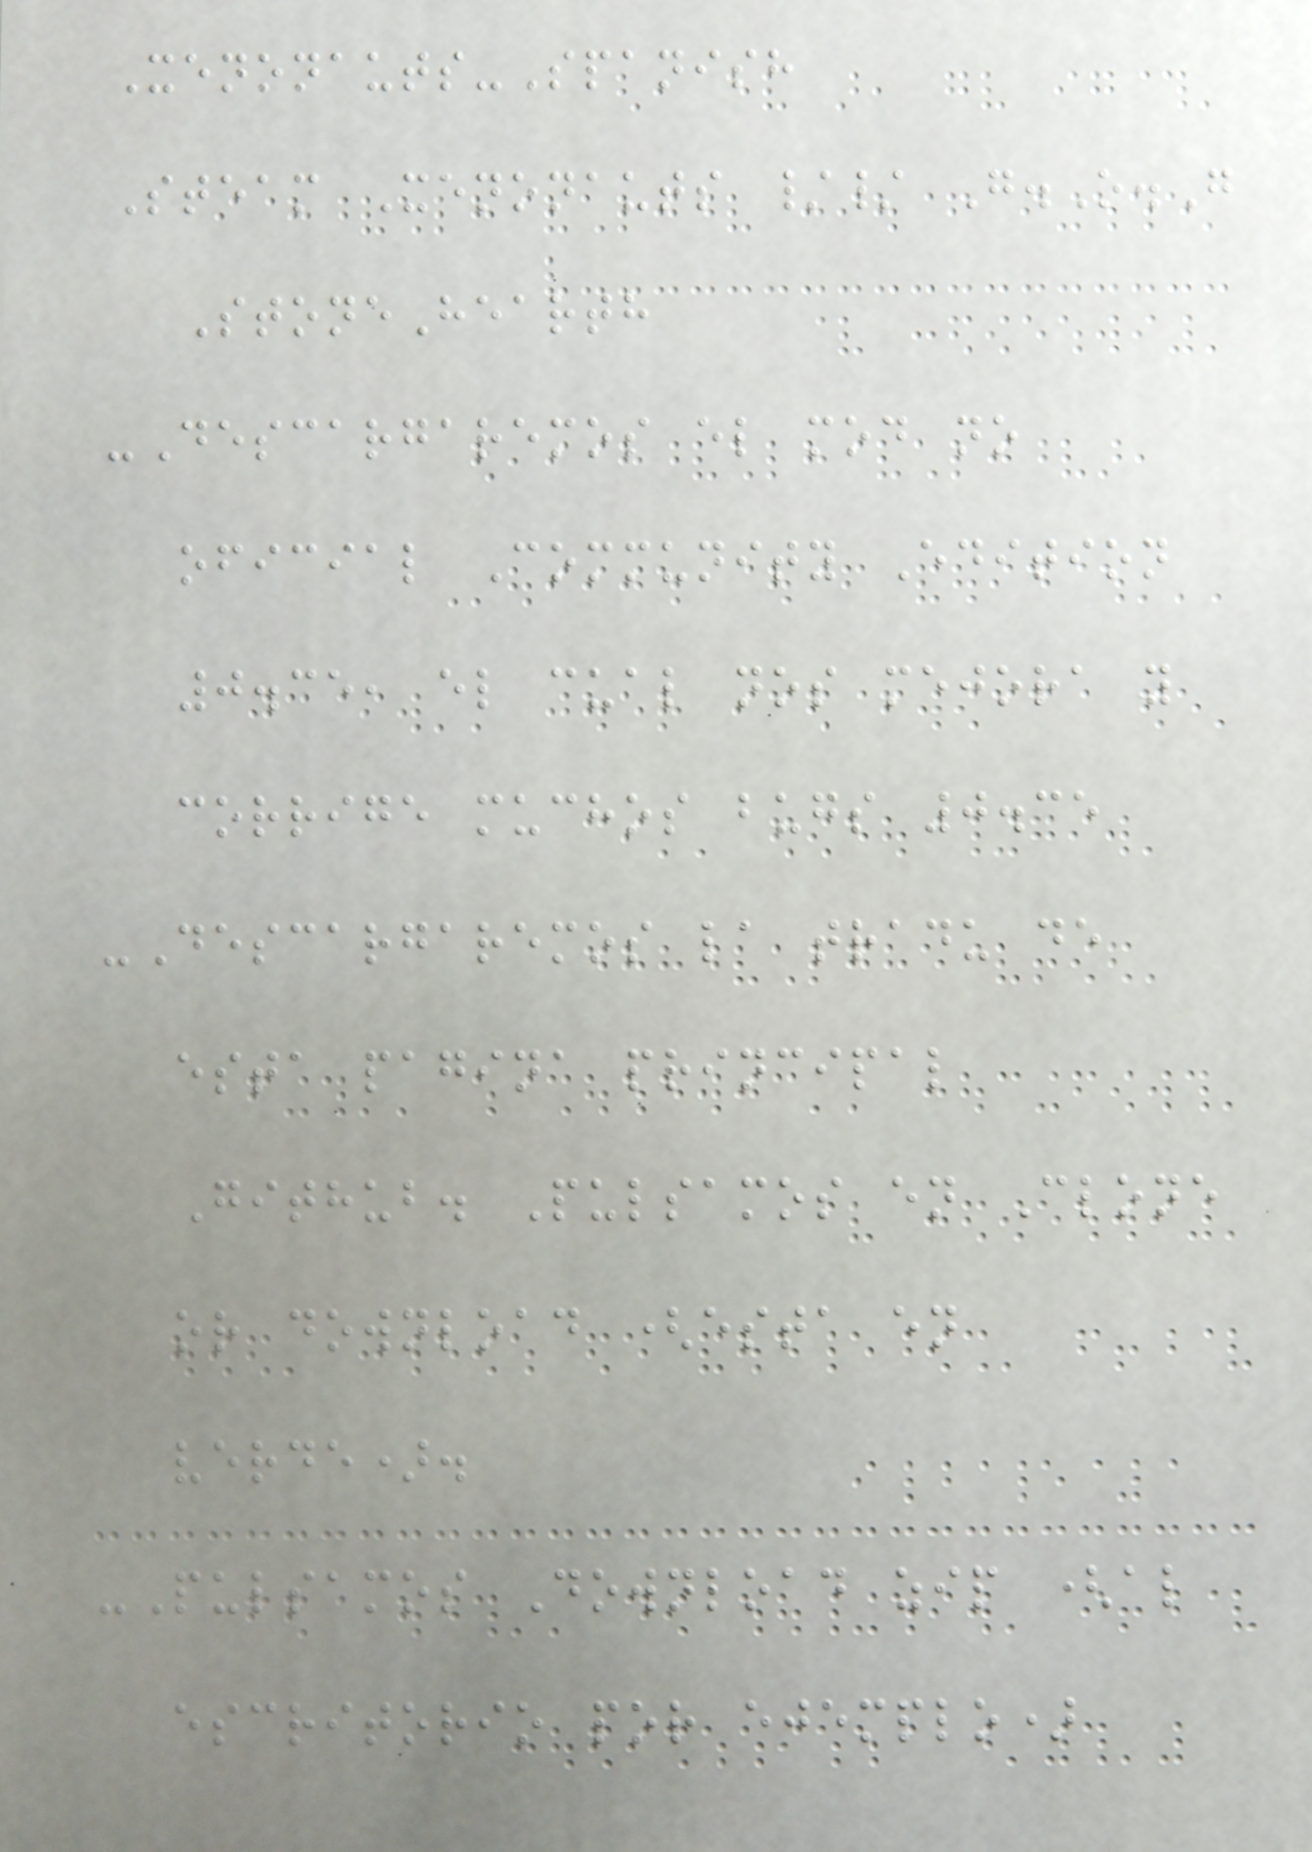Xenonauts-Spanish
Steam Xenonauts // G.O.G
StoneHearth
-Descargaremos el mod no
oficial Community Edition
0.35, el cual nos mejora y
corrige muchos bugs 0.35
-Descargaremos la tradu de
esta pagina principal
Github. Pulsamos en Clone
or download (esta en
verde).
-Pulsamos Download zip (al
escritorio por ejemplo)
